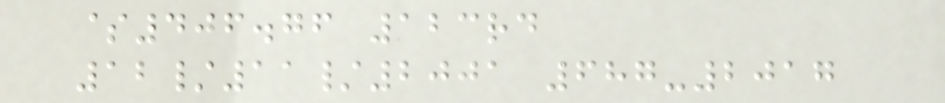$406.76 123rd
12/11/2001 687-2017
